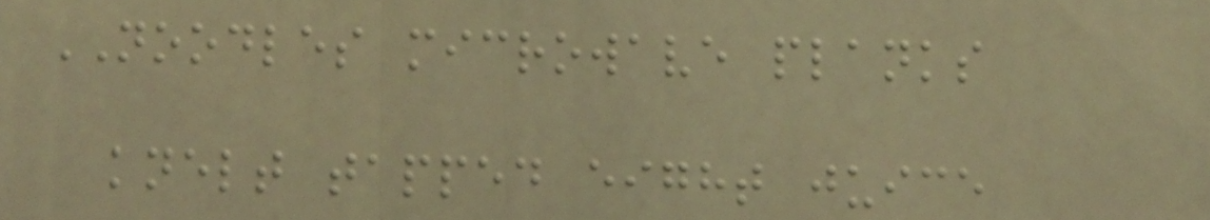NOODLES microwave planks
knelt tapped eight juice
